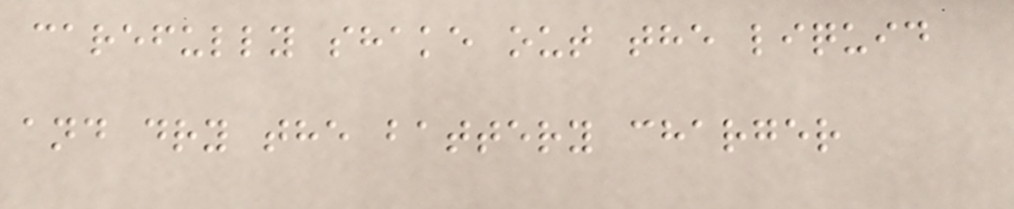carefully shake out the liquid
and dry the battery charger
